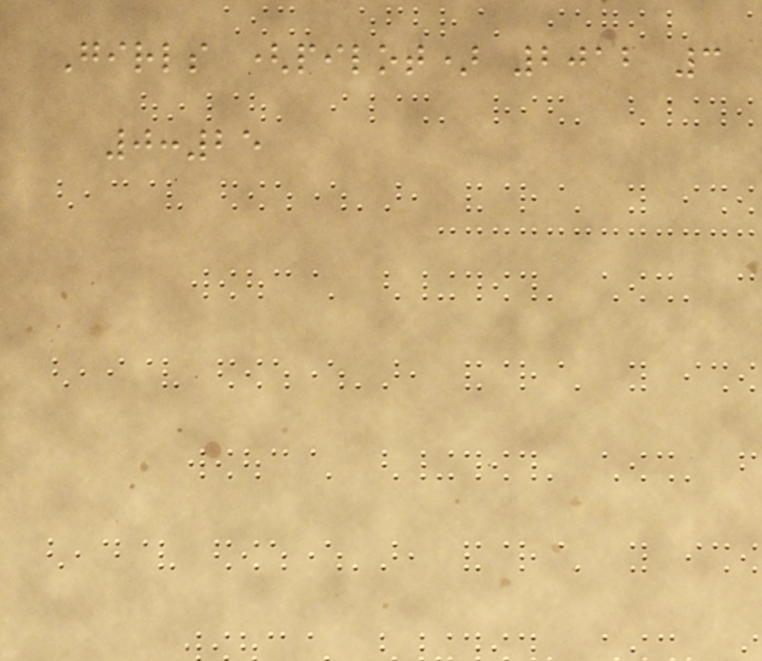Girls (pilot) 2012 3
0:25
